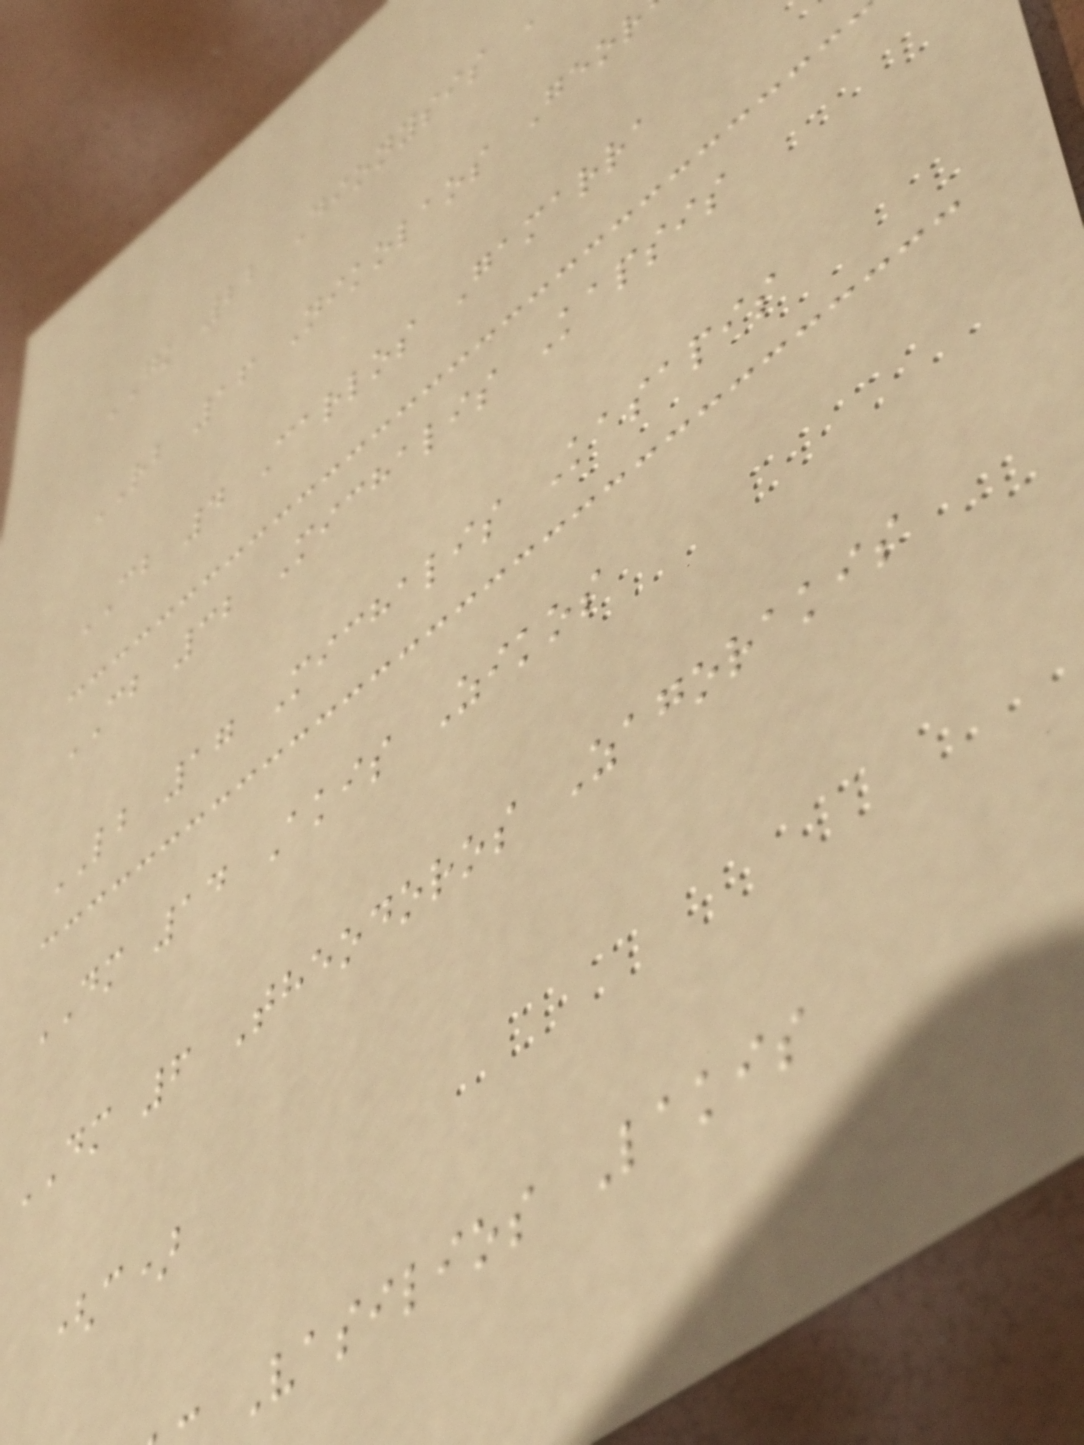GK 22 Dionysis
RB 16 Nikolaos Geor
CB 4 Carlos Gamarra
CB 32 Michalis Kapsis
LB 17 Michalis Kasapis
DM 14 Akis Zikos
DM 6 Theodoros Zagorakis
(c)
Vasilios Lakis
